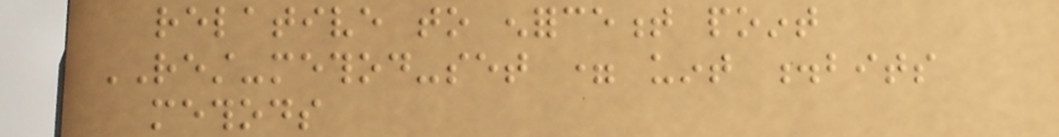relative to enforcement point
REST-method-set = uint .bits
methods
